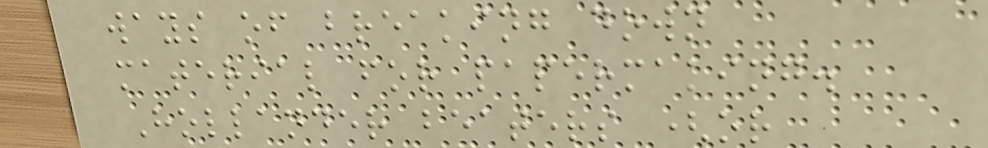ways of breaking down
material for papermaking.
Hollander beaters (or
